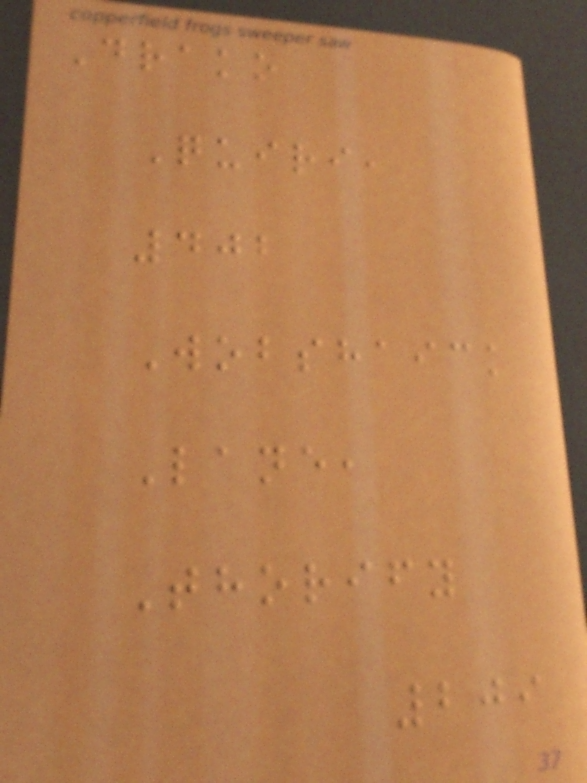Drako
Quiri,
402
Wobshaick
Lane,
Thorify
209
